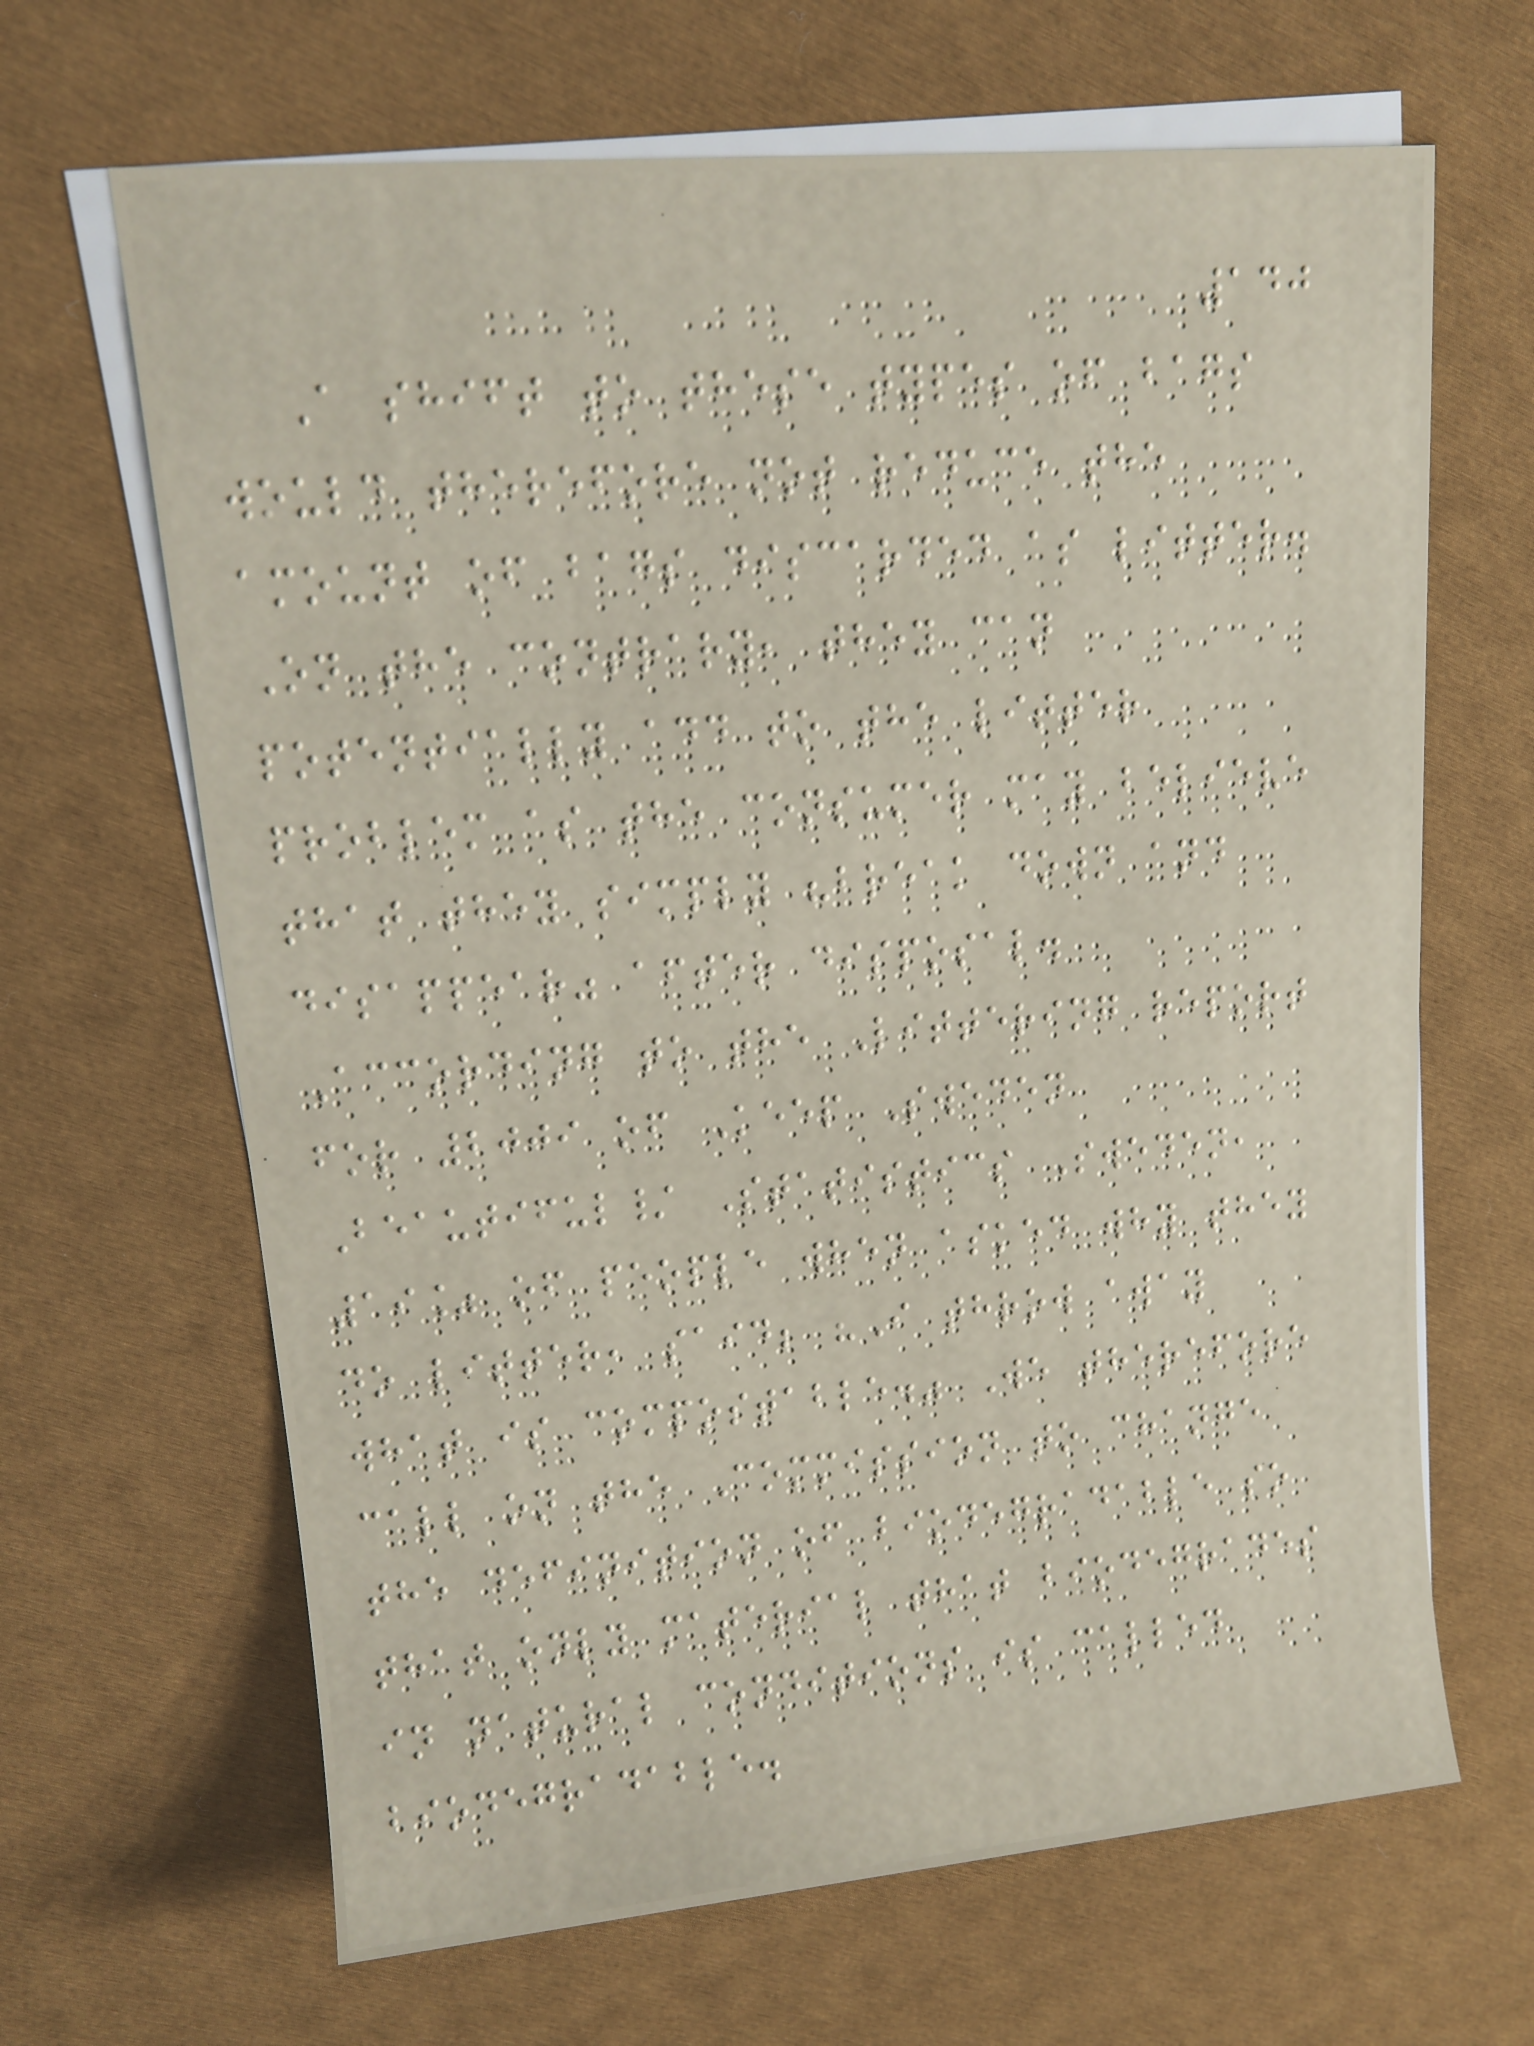140
A shift to these types of bags
would therefore not reduce the
amount of bags discarded as litter.
On the contrary, they can
potentially add to the litter
problem as the consumer may believe
that they simply "break down and
disappear" after disposal.
According to the Littering report
for 2009 of Keep Sweden
Beautiful/ Statistics Sweden,
19% of people when asked why they
do litter, said; "I throw away
what is compostable." We therefore
call on the Commission to change
the definition of biodegradable so
that only material that biodegrades
in natural conditions is called
biodegradable.
